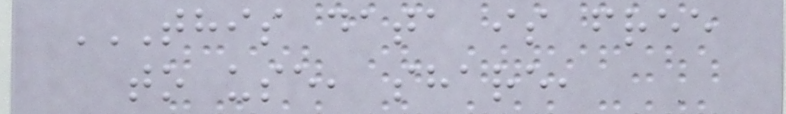THIS DATA IS FREE
TO USE, SHARE,
